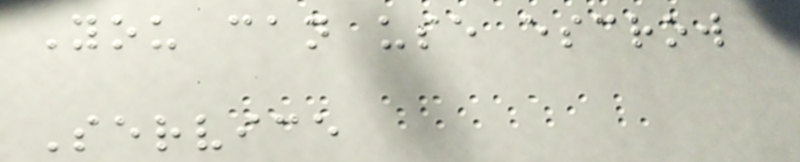You can use escrow
Service
